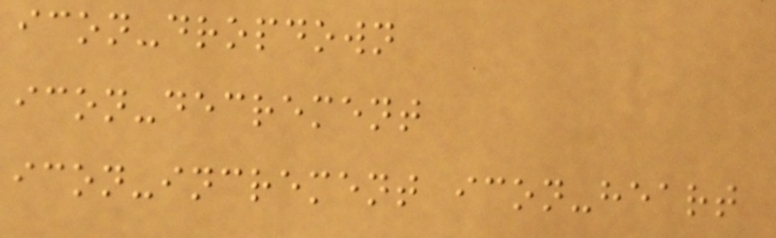icon-dropdown
icon-decrement
icon-increment icon-heart
